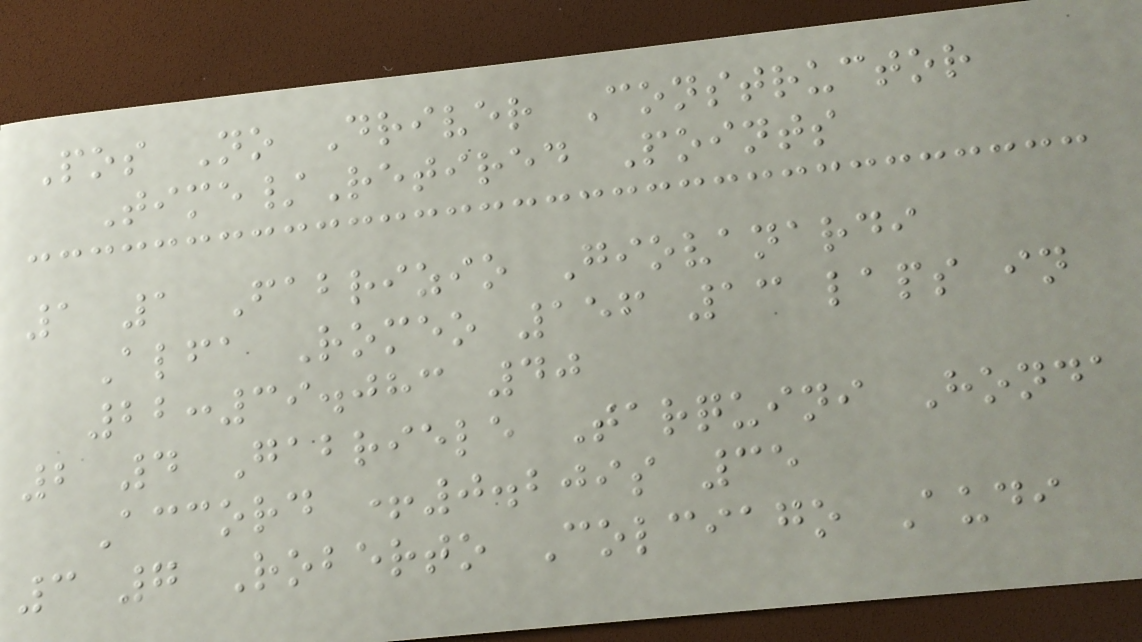Pos No Driver Constructor
Time/Retired Points
1 1 Fabrizio Giovanardi
Alfa Romeo 156 13 laps in
22:39.083 40
2 4 Gabriele Tarquini Honda
Accord +0.209s 35
3 7 Roberto Colciago Audi
